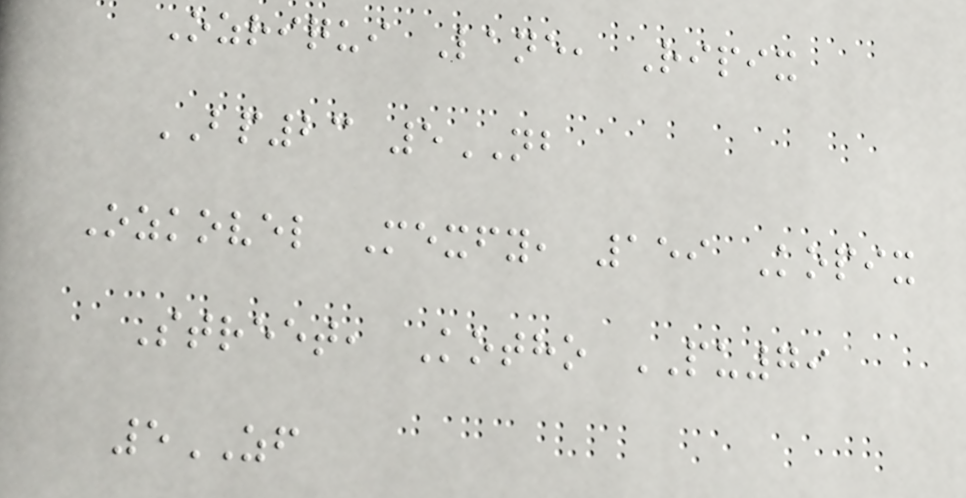Ozriqui Lane, Ripix
BP23 5NB
Ozkovel Mexfy, 159 Kopix
Street, Kotho PU79
5ZF
